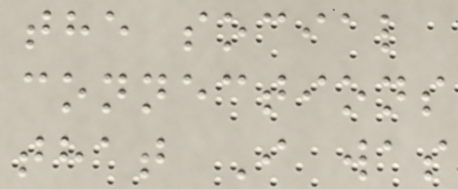the social
connections
that I was
